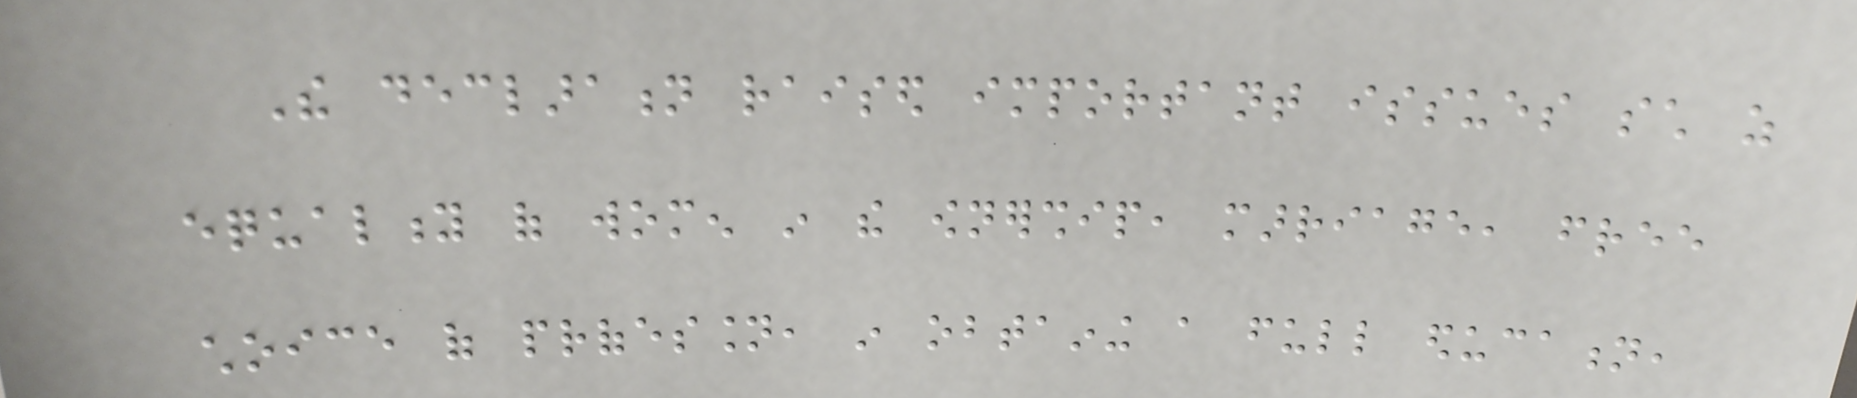The declaration raised important issues such as
equality of women in the ownership, marriage, free
choice of profession, in obtaining a full education,
